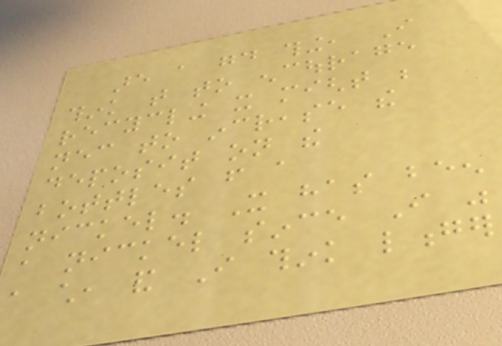are a good thing, I
think that to encourage
recycling it might be
necessary to increase the
deposit on the
bottles from a
nickel. It has been
a nickel since I was
a child, and I think longer
